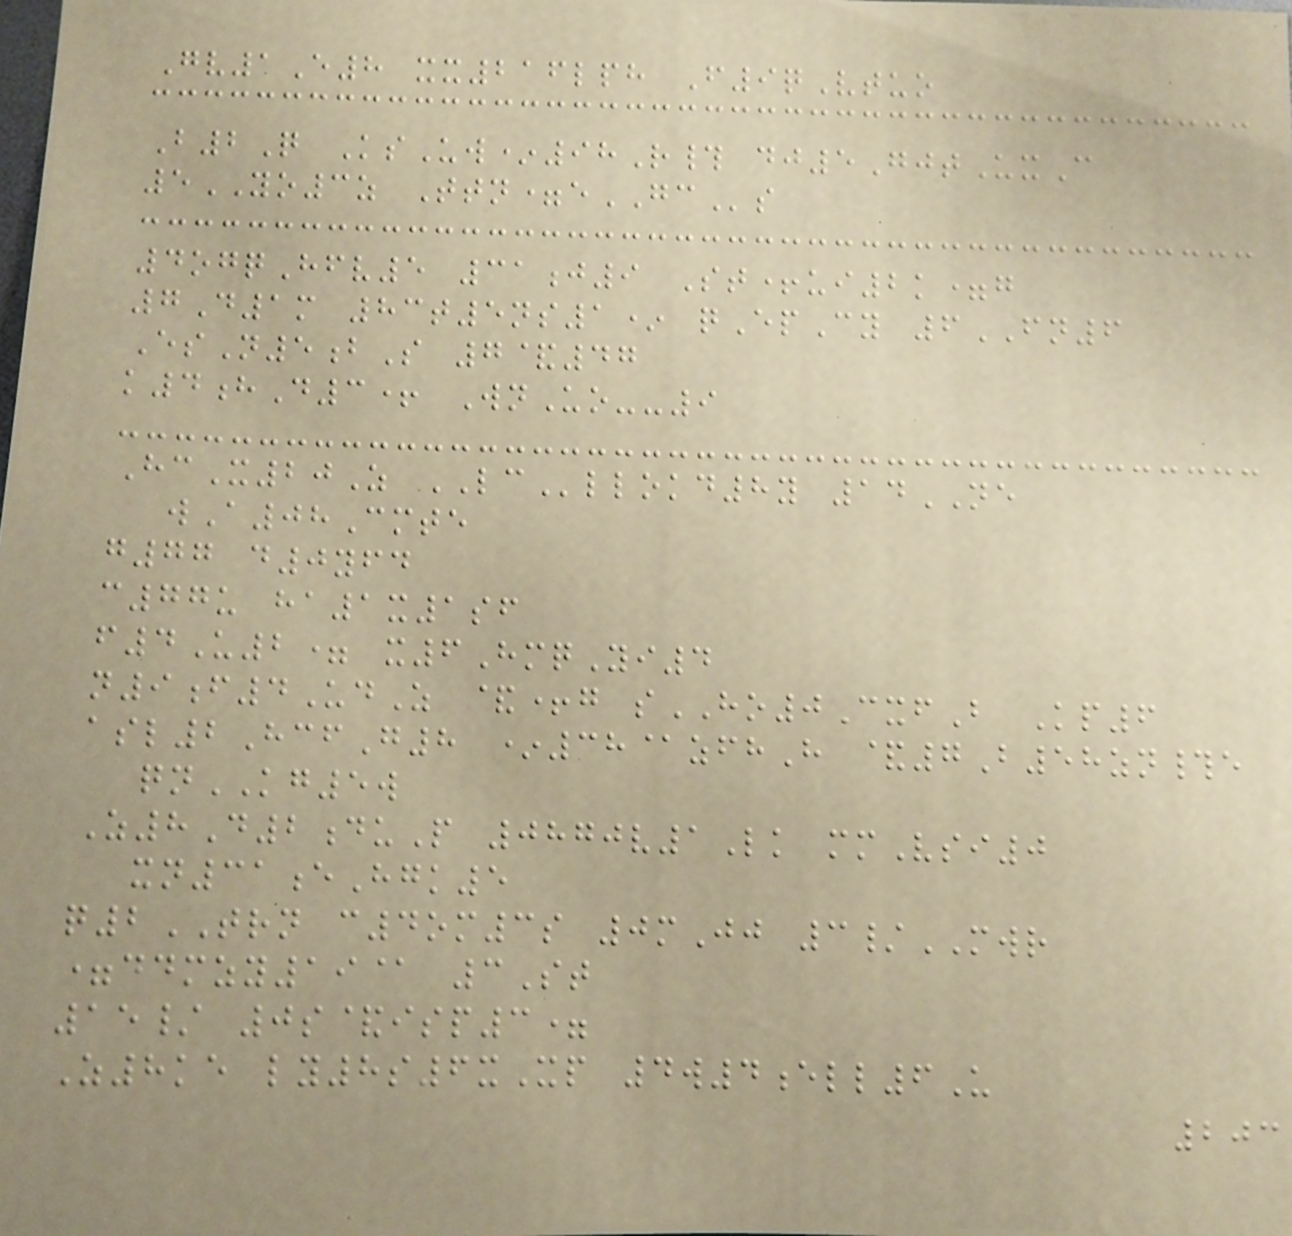Gv1E8 xx216lph F9qVtuo
B2Q KsUw*98R# dj5GjtUxC
5YO3z Ttn=eGCs
4ogqHfv5 31j9 St+ui2k=g
7D1m 83t5ns1* qEpCy 6FN6
EsN5bS 7&47
k4hD3+ WnUo--9
HcX20Z LCllokd8y 14NE
wA08Cmte
g77 d0yfd
c77u ha1x1sf
f4U2= x6HmqYi4
n9f4UdZ &+g sHO0CxfB Kp6
asl2HcfG8 *38@zfhH &7B58zn#e
qnKG5w
Z8D2duP 0870v1Lk mmVsi0
xn31eHgk5
q2TRN c4om3s 0mJj 3/MWR
=ddmzy19@ 3St
15/ 0s&isp3=
Z8ke ly8s6xXp 4w4ell6U
203
